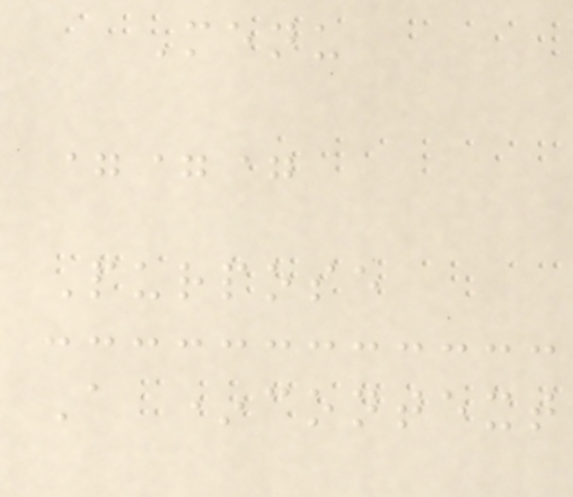Menu
===
Purpose
A *context
